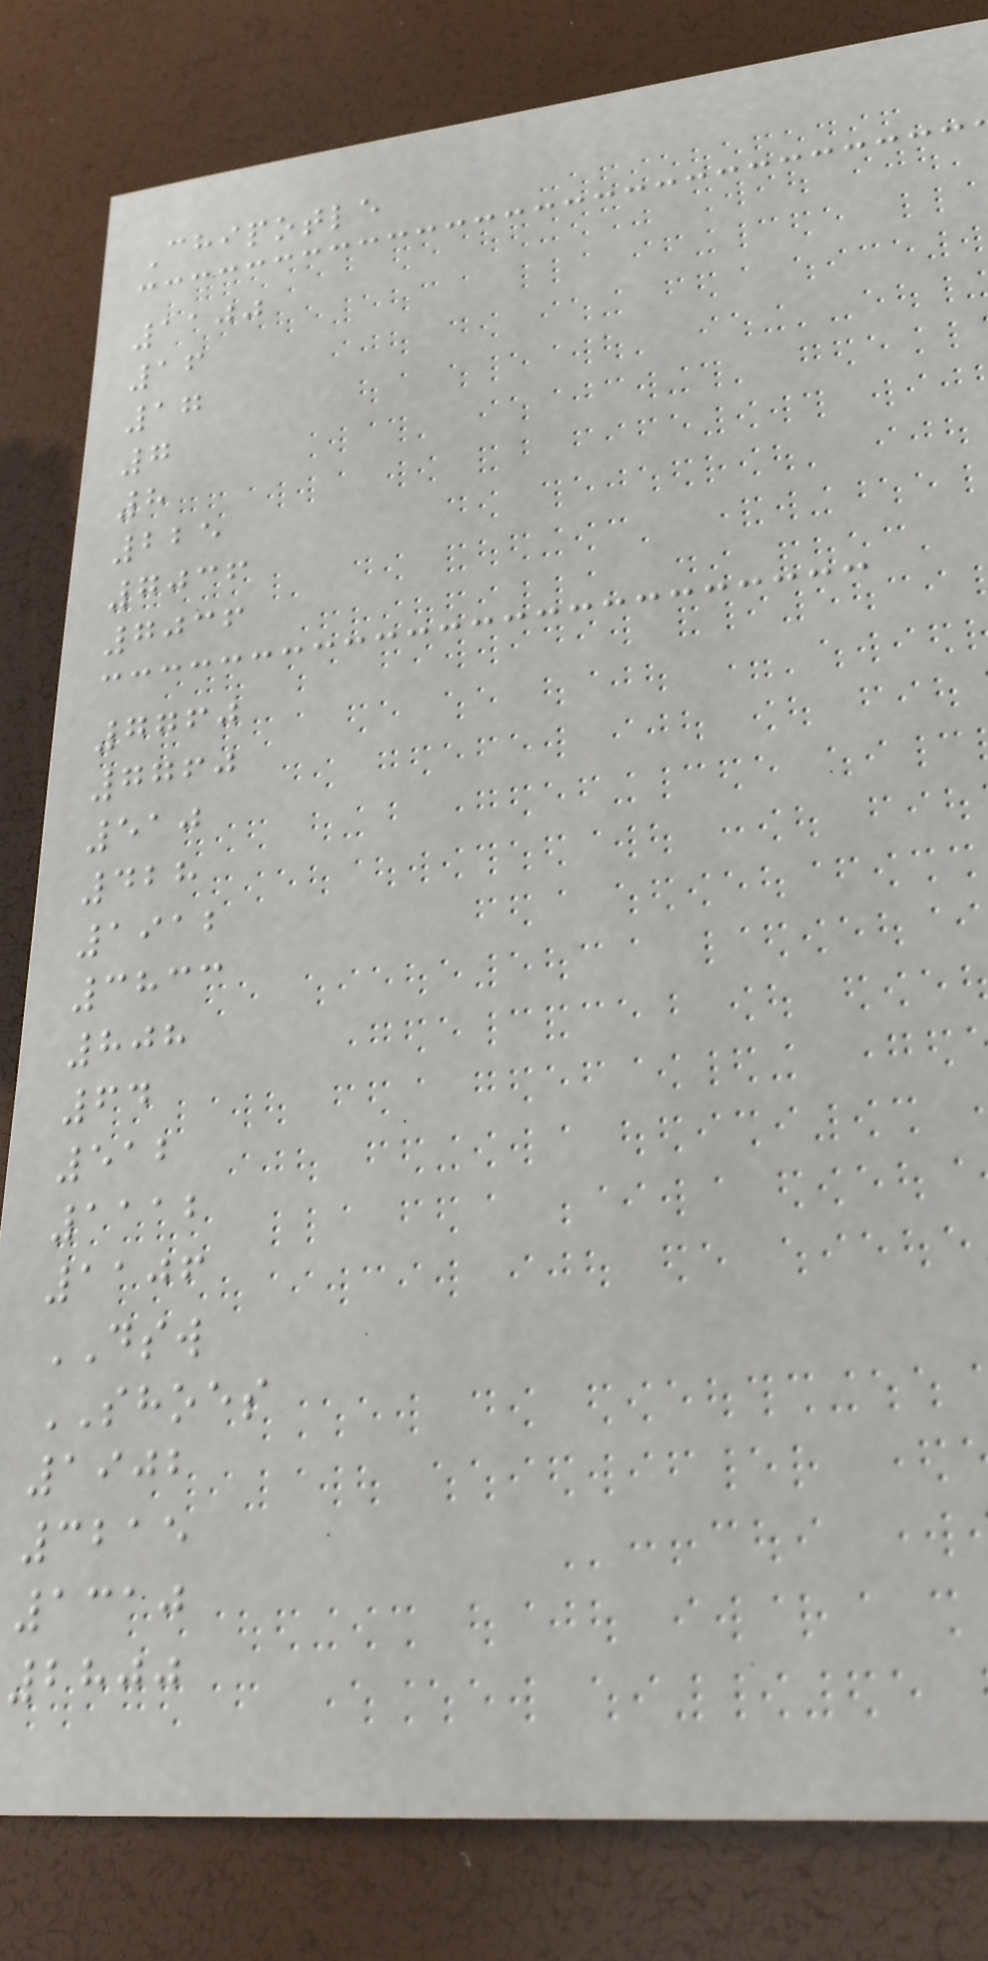Chipotle
1100
16
17
7
8
225
7036
7036
7760
7760
510
428
1912
3833
808
64
512
1112
1106
DSW
SHOES
1902
3215
1310
2800
